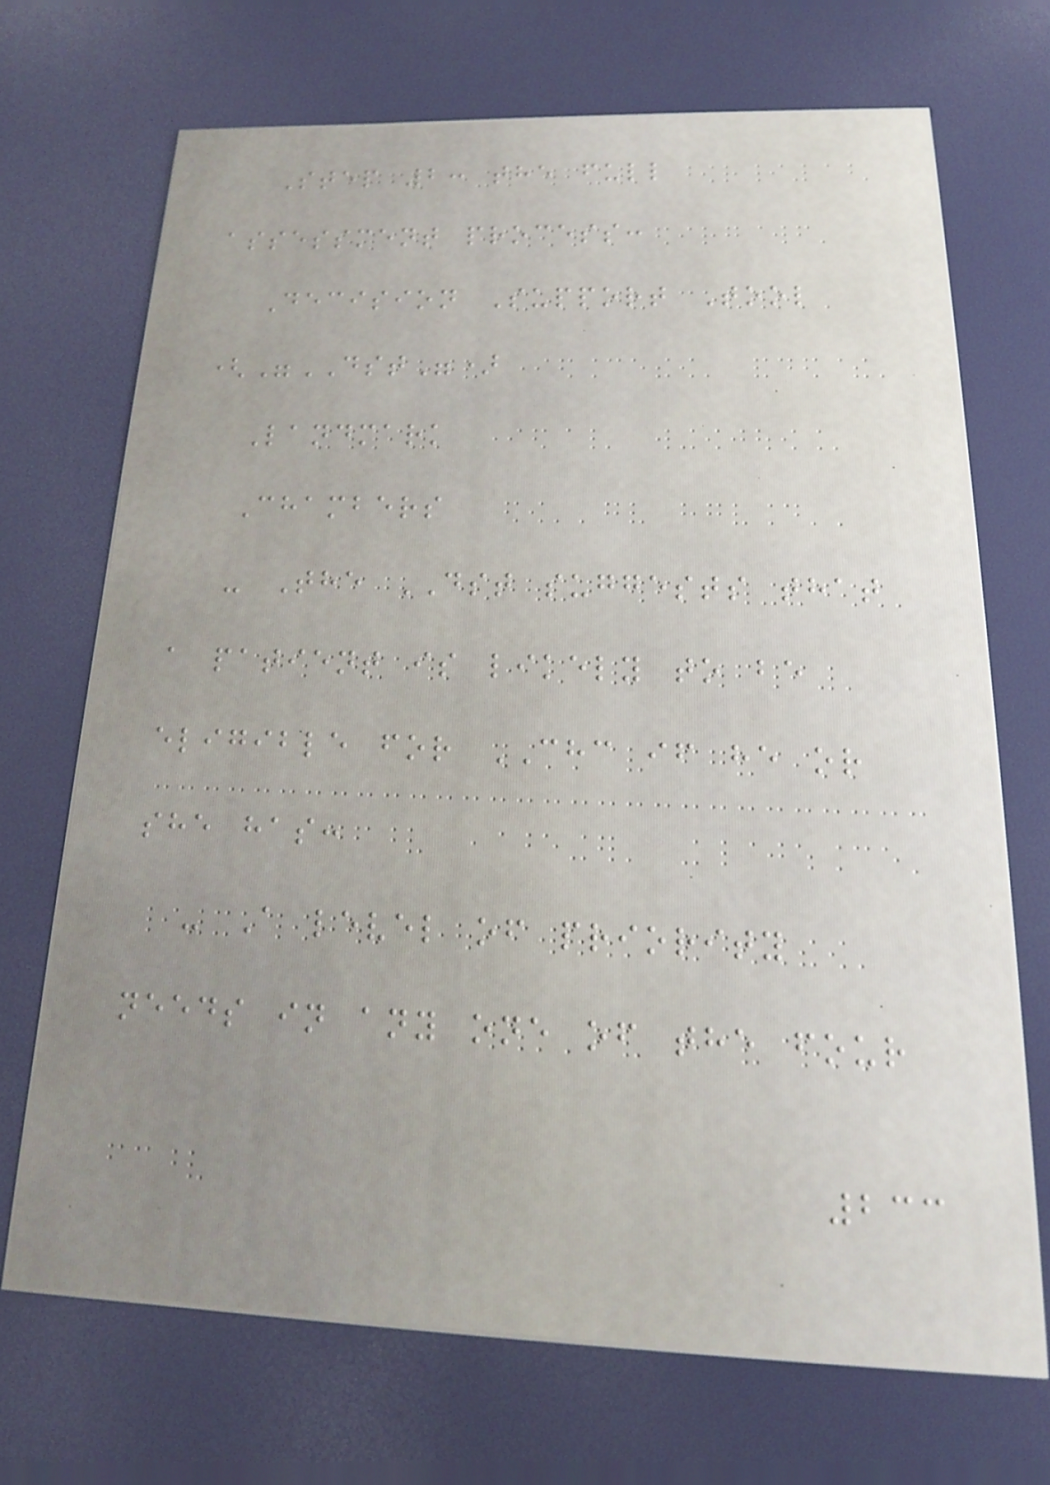Step 2: the full
assessment process:
Decision Support Tool
("DST")
Landmark
Chambers
- The DST suggests that
a patient is likely to be
eligible for CHC if he or
she has:
- A level of priority
needs in any one of the four
233
